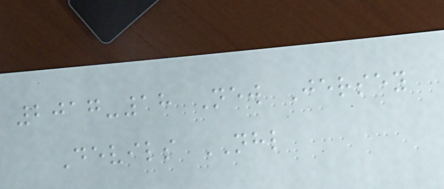2017-18 New Jersey
Devils NHL
